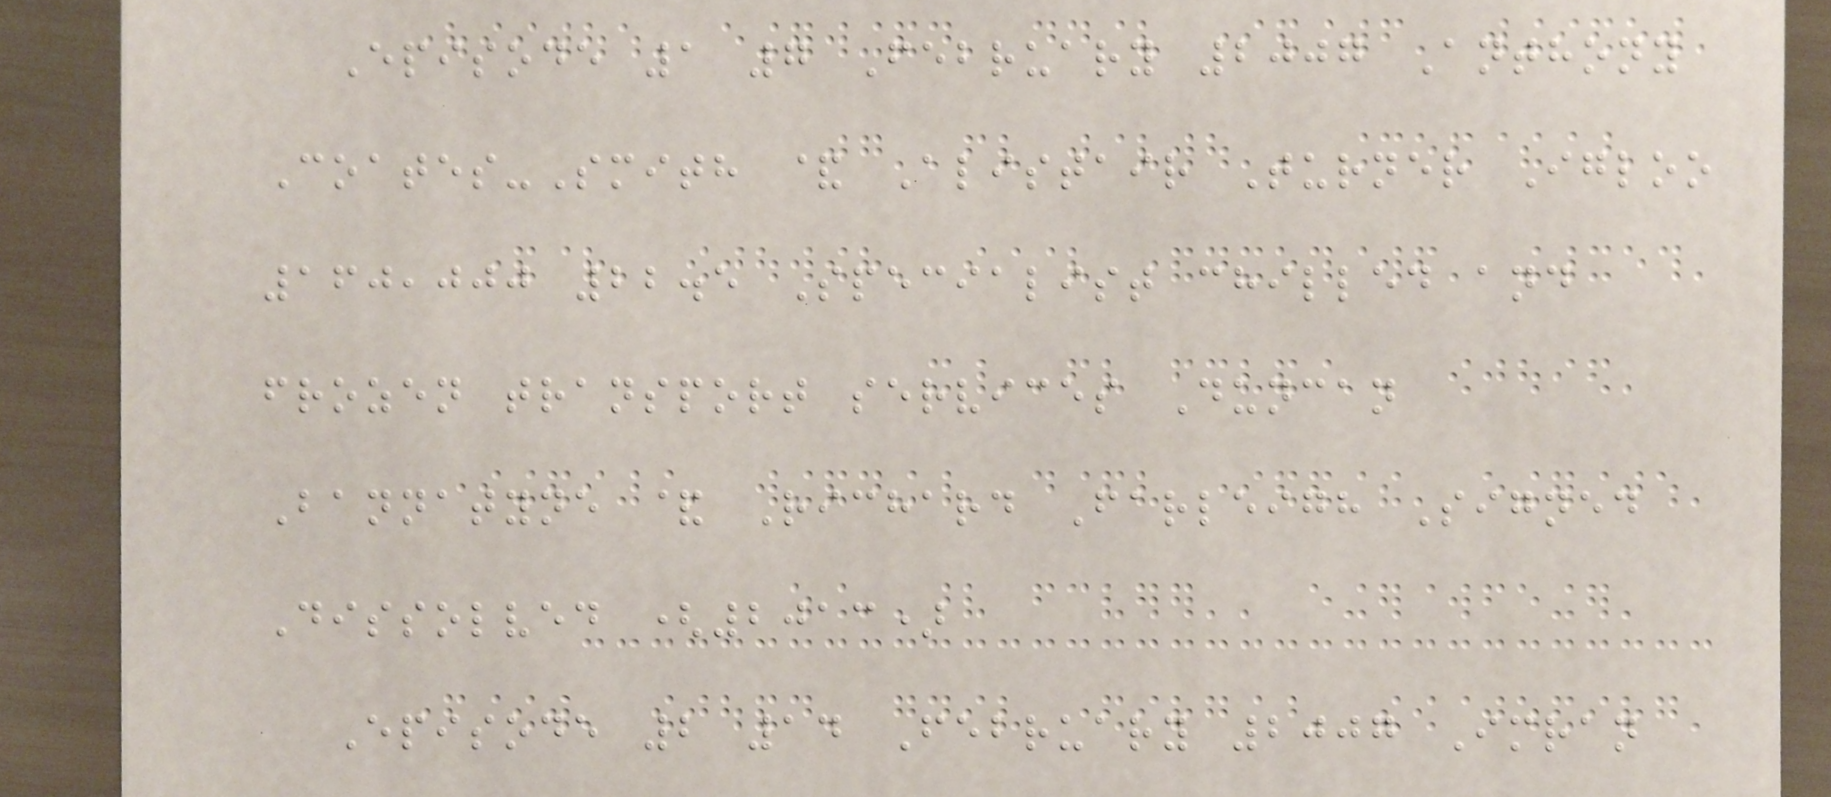Episode 1 7 February 2007 Anthony
Coates-Smith & Alistair Turner Igloo
160,000 22.5 Specialist chilled and
frozen transport services Duncan
Bannatyne & Richard Farleigh Signed
Dissolved (2013)
Episode 2 14 February 2007 Imran
